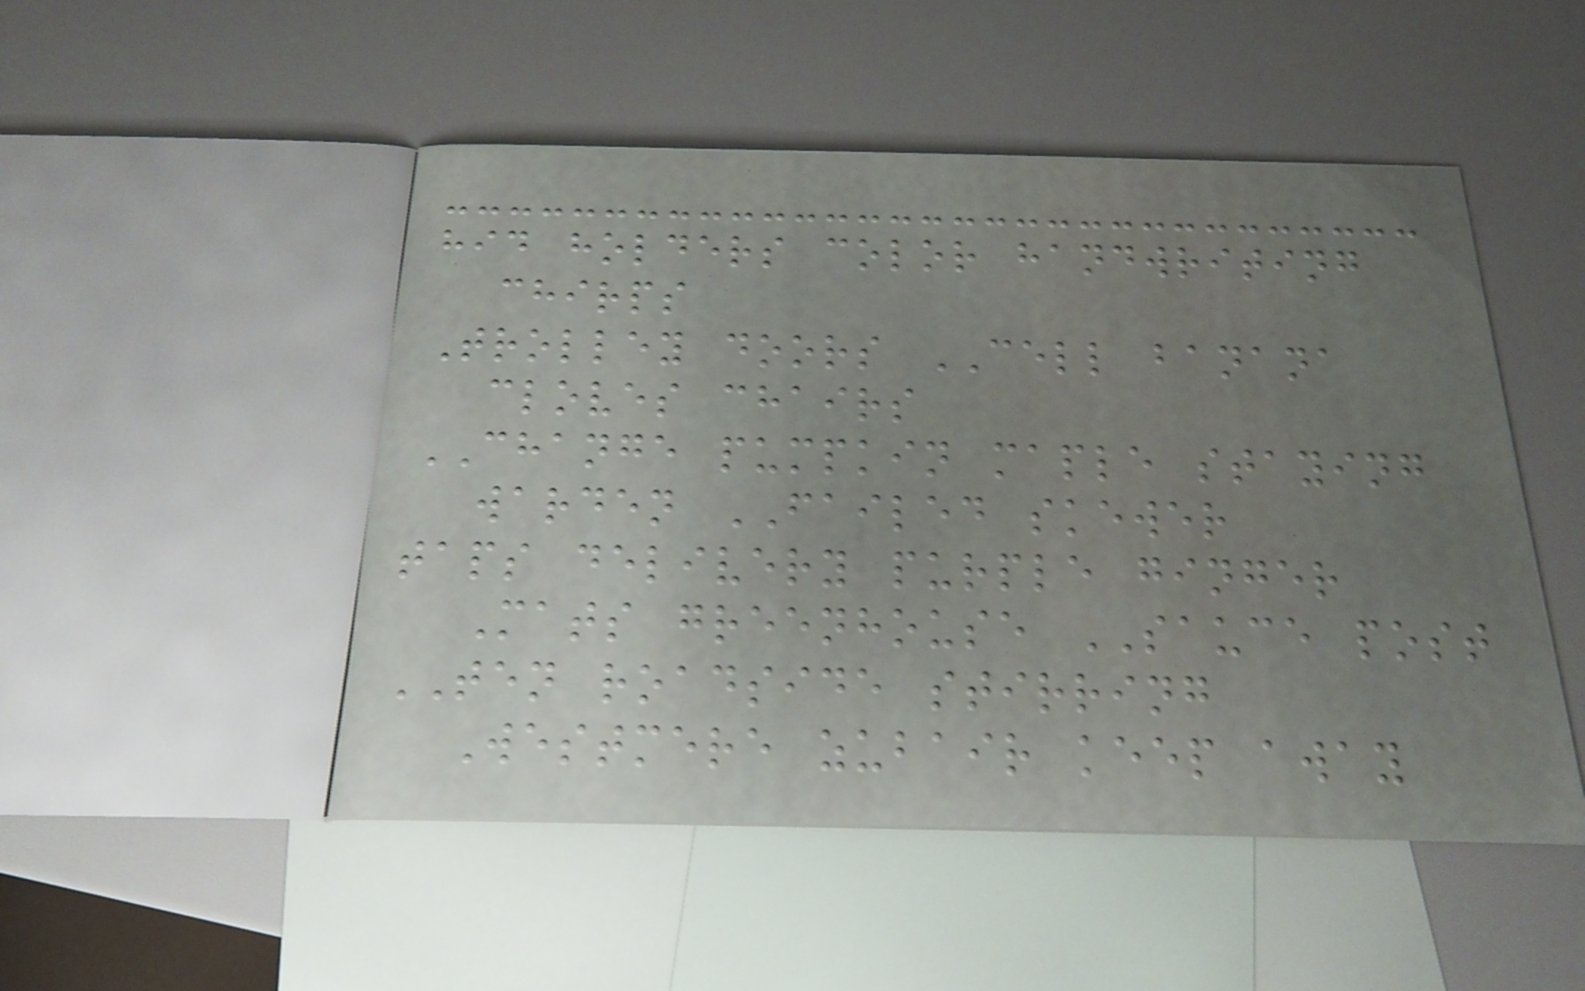hid holders color handwriting
chirps
Trolley doors CELL banana
cloves chairs
CHANGE pumpkin maple staying
warden FAILED skewer
taps delivery purple ginger
Mats greenhouse SAUCE post
TEN roadside stirring
Westmere zubair keep away
